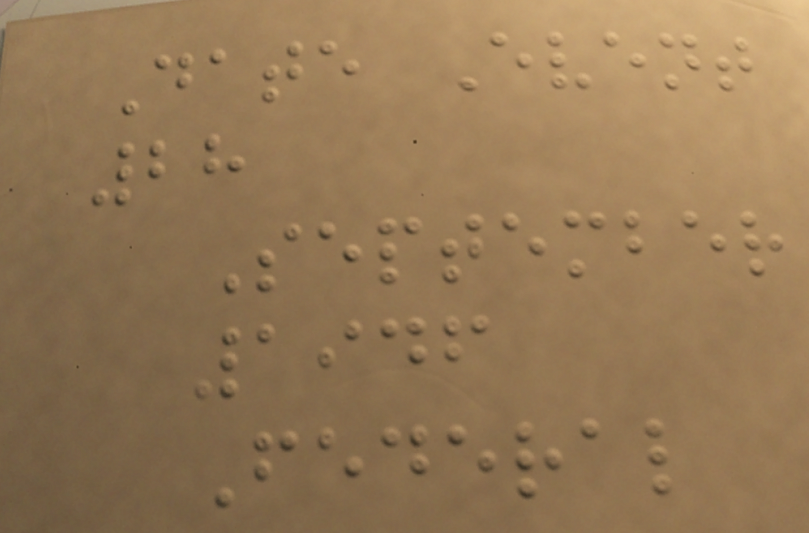Date Event
28
September
1946
Federal
